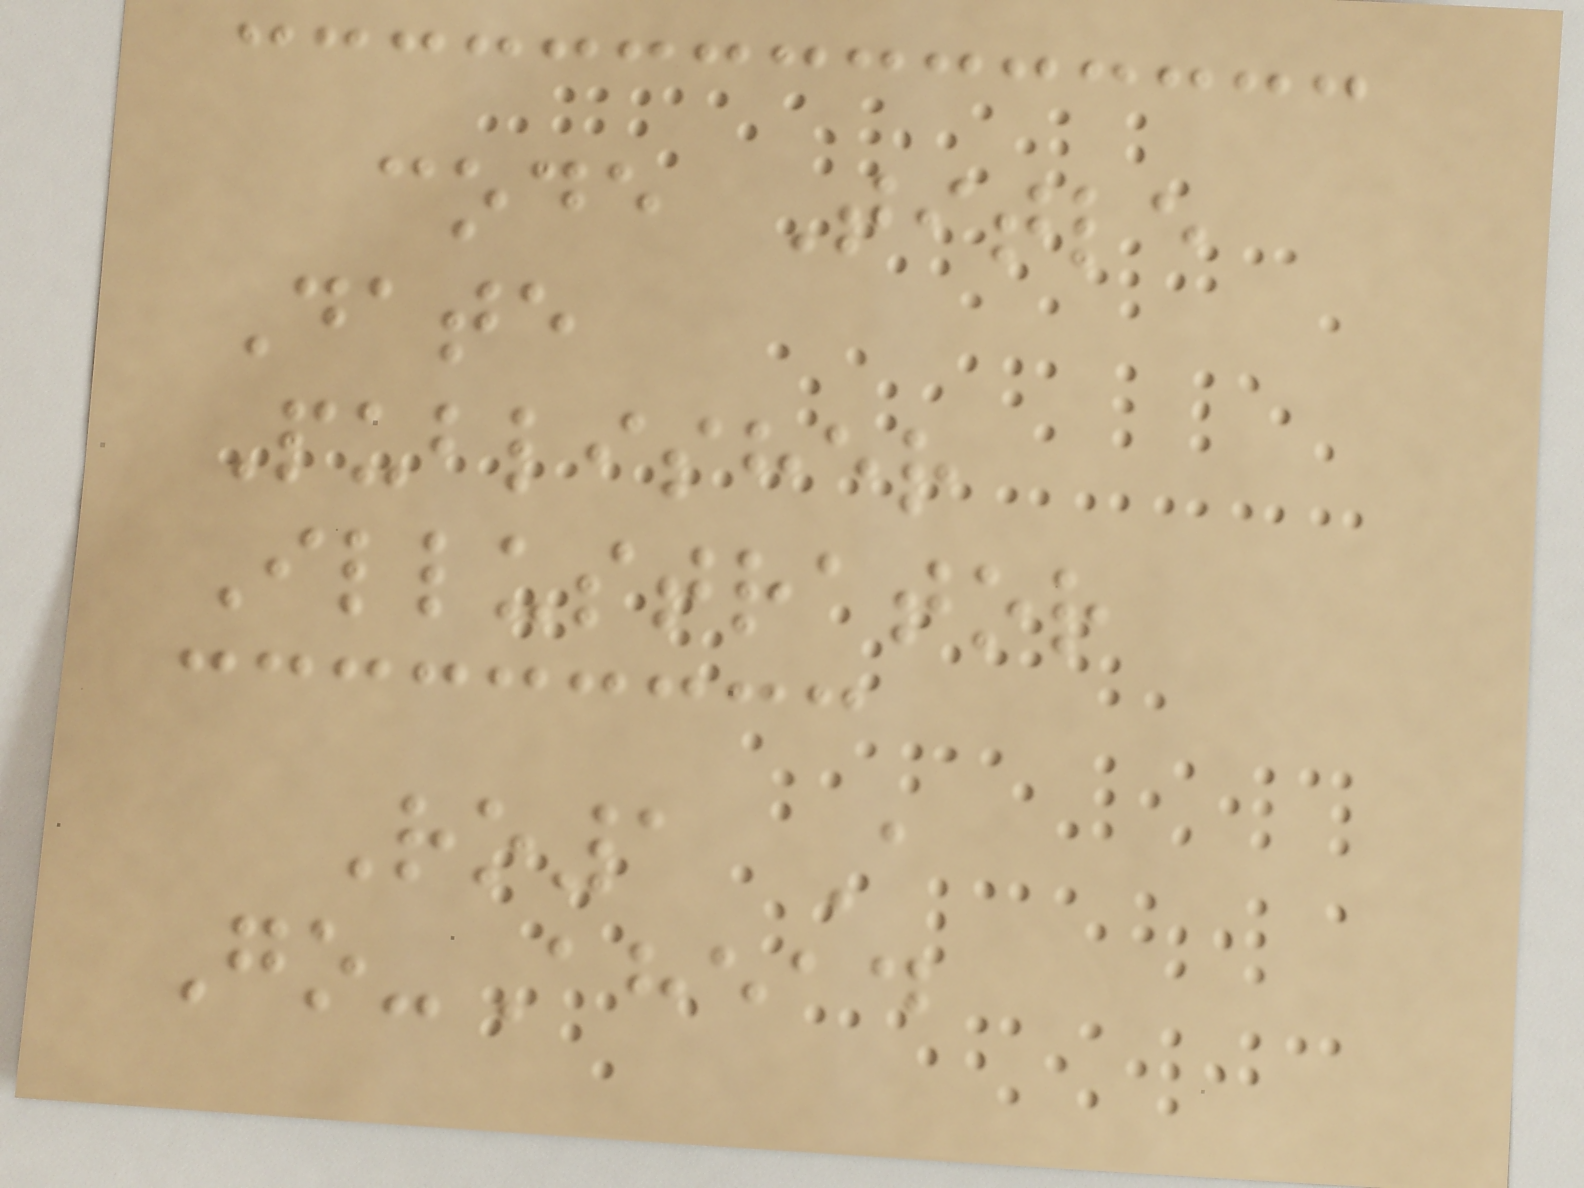code Title
Date
Publisher
Illustrator
Ro1 A
Go-Ahead
